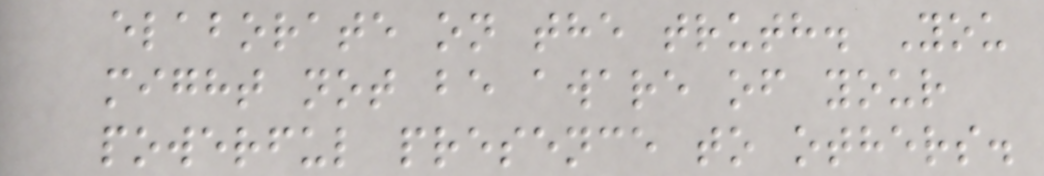elaborate on the truth. You
might not be aware of your
powerful presence to others.
